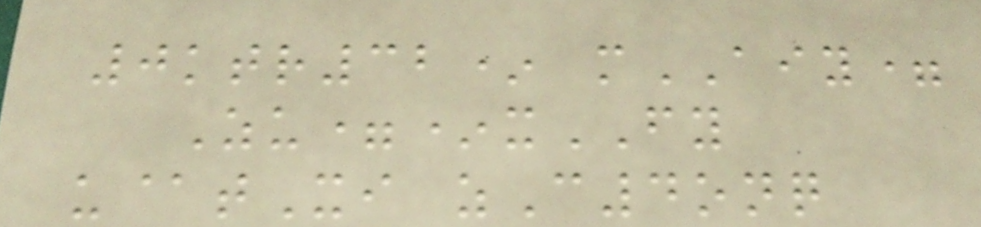0ktr32* mAIY=
Zu=*xFY
u@tXi zC4onq
